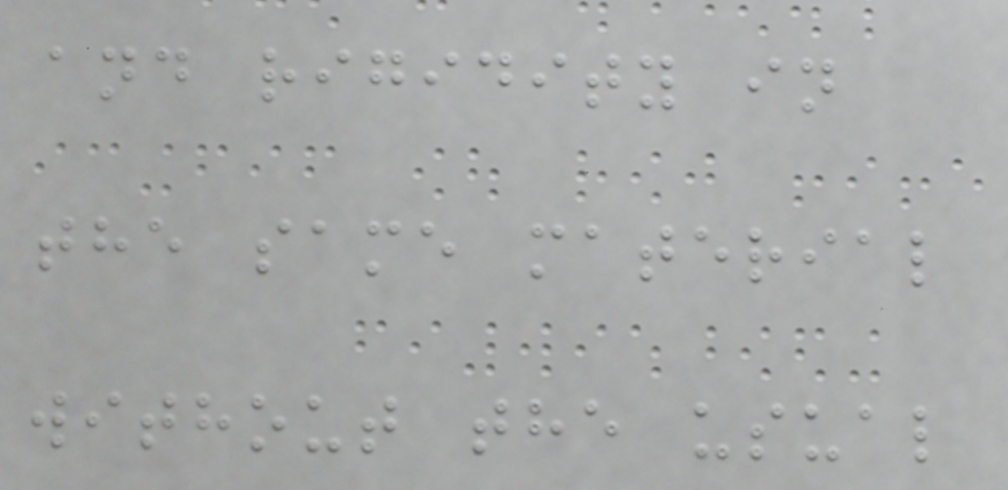and rigidity in
the same material
without the usual
